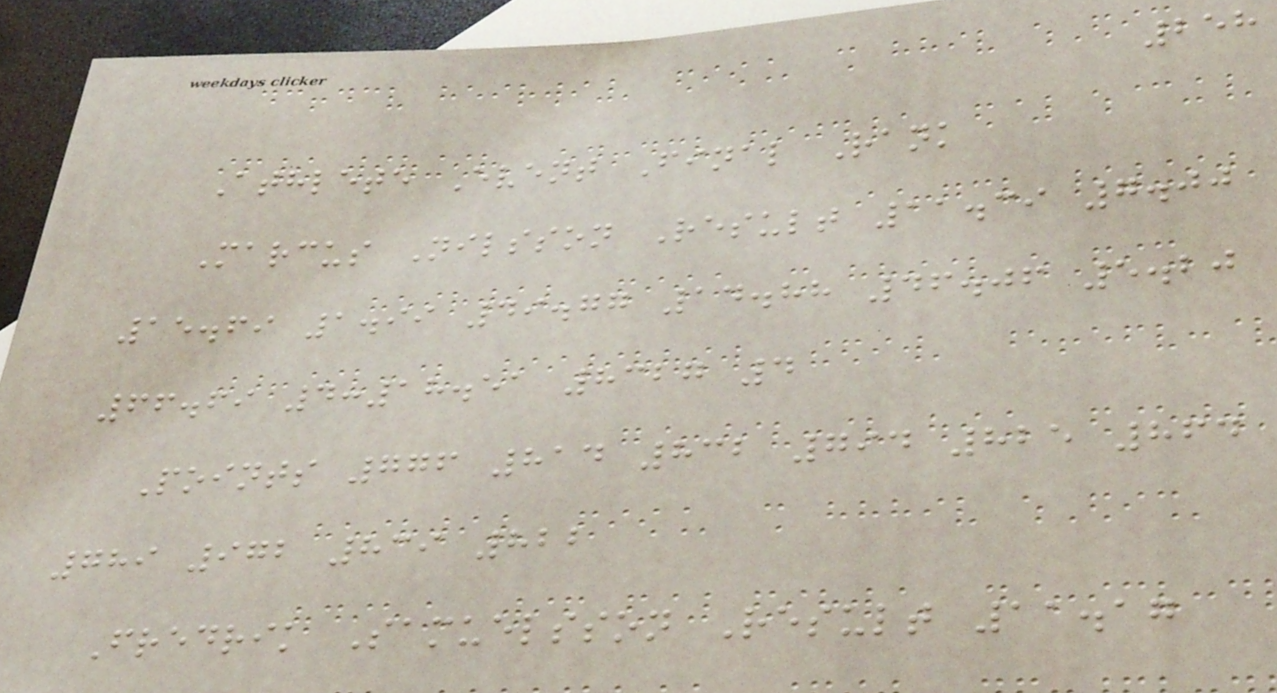258
Athlete Event Final Rank
Marcus Nilsson Result 11.39 7.00
15.69 1.99 49.77 14.88 46.06 5.20
66.69 4:18.51 8327 4
Points 776 814 832 794 825 864
789 972 839 822
Fredrik Samuelsson Result 11.17
